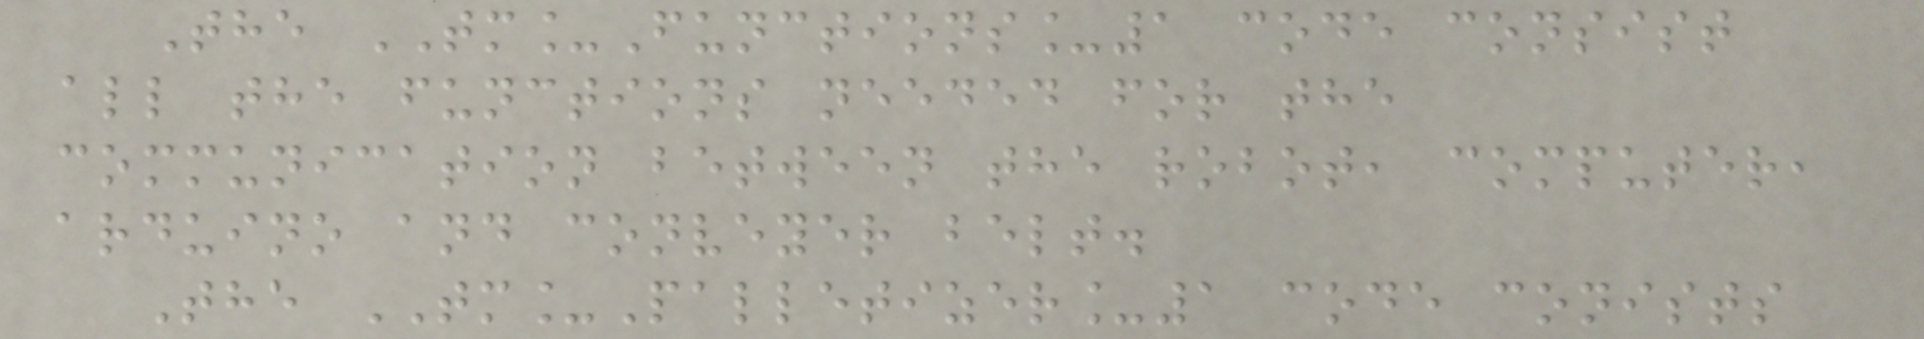The TM_Functions_1 code consist
all the functions needed for the
communication between the robot, computer,
arduino and conveyer belt.
The TM_Palletizer_1 code conists
